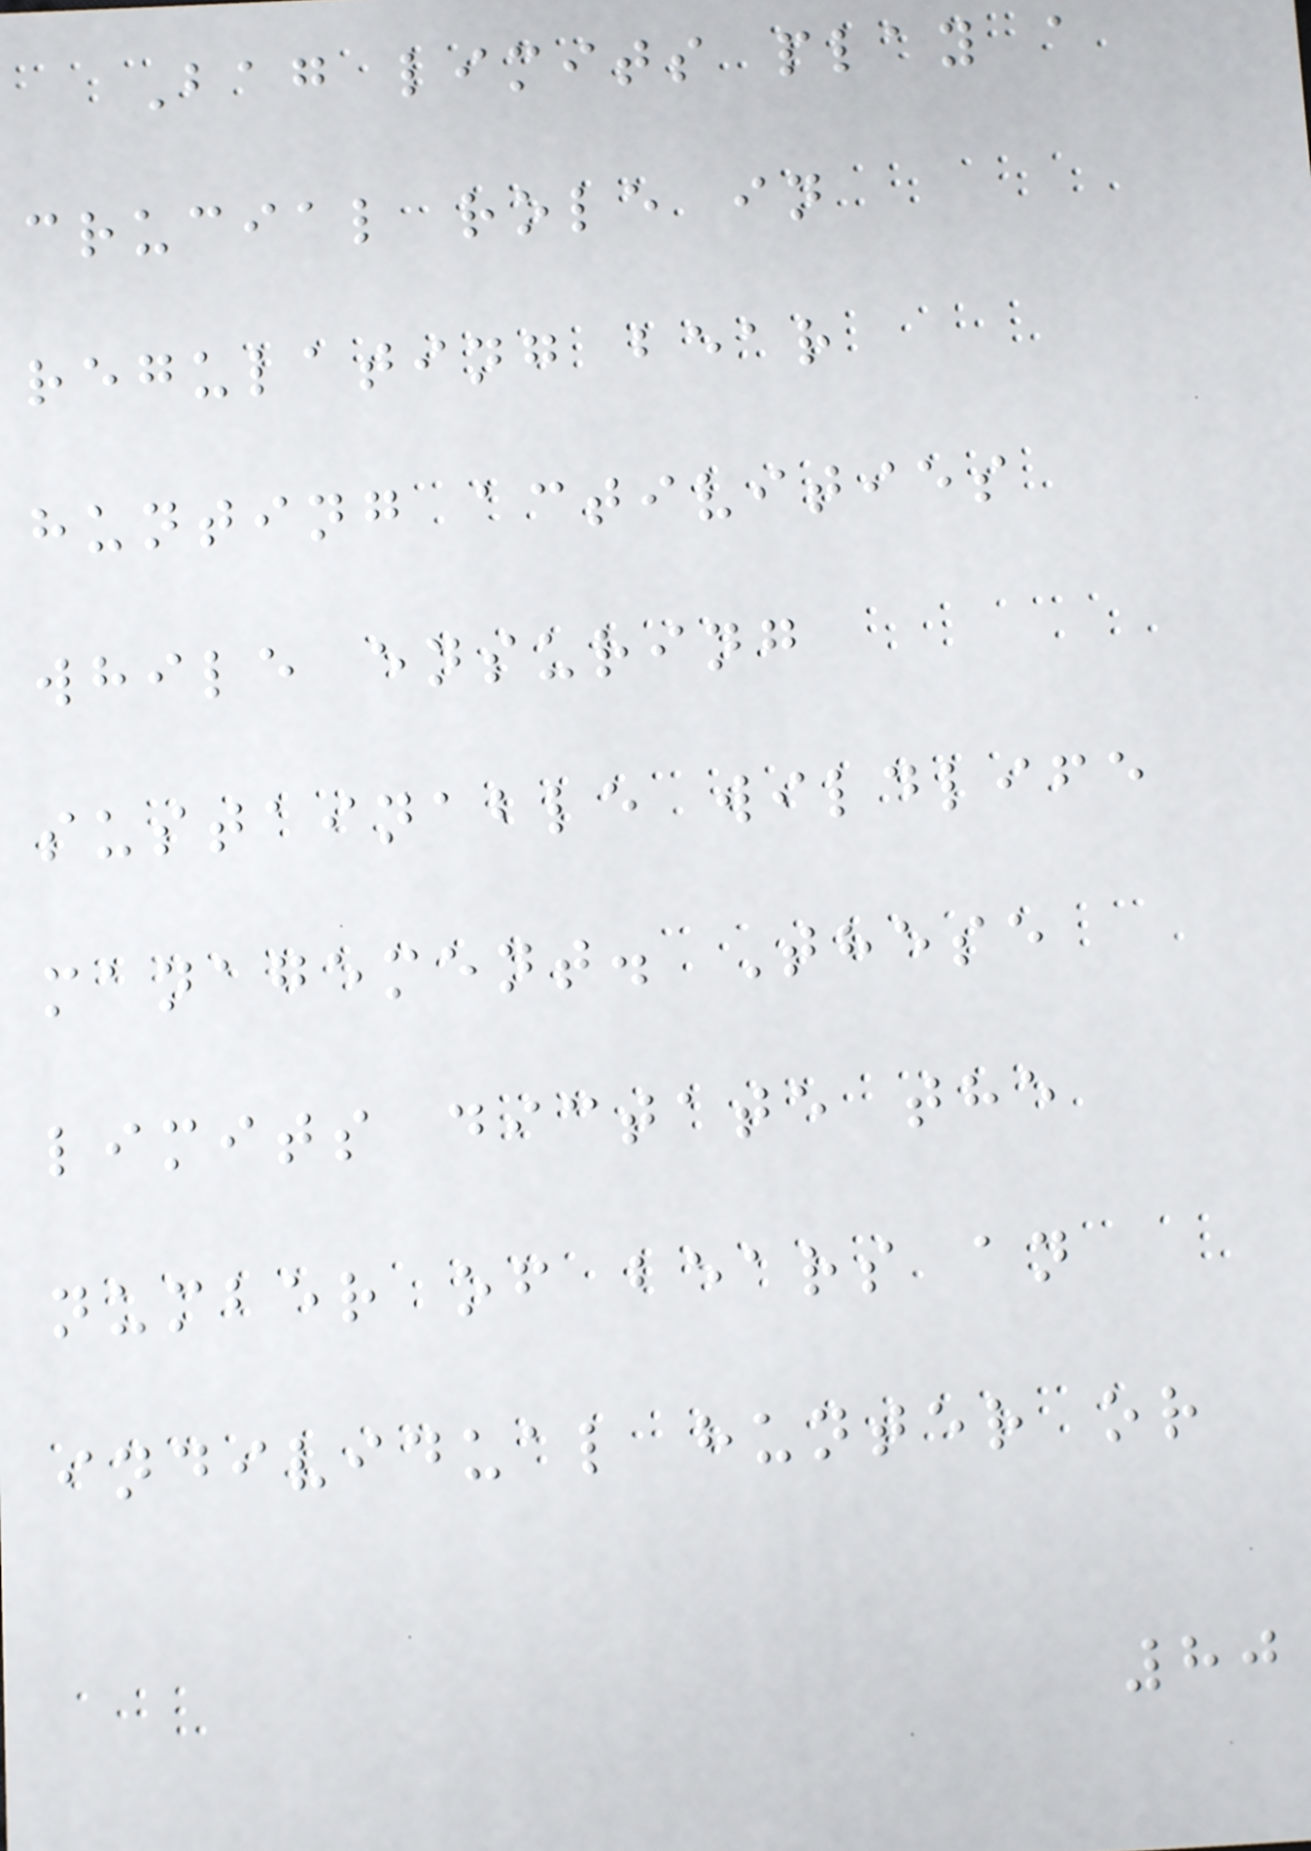Bag limits play a
crucial role in
regulating bear
hunting activities
while ensuring
sustainable wildlife
management. These
limits dictate the
number of bears an
individual hunter or
80
